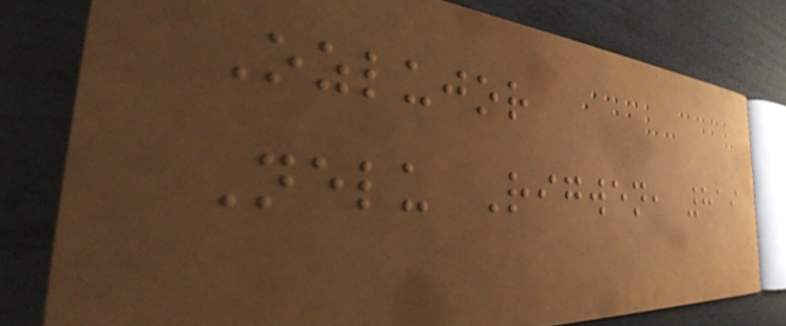Ozlujor
Nelu Rigwen, 819
